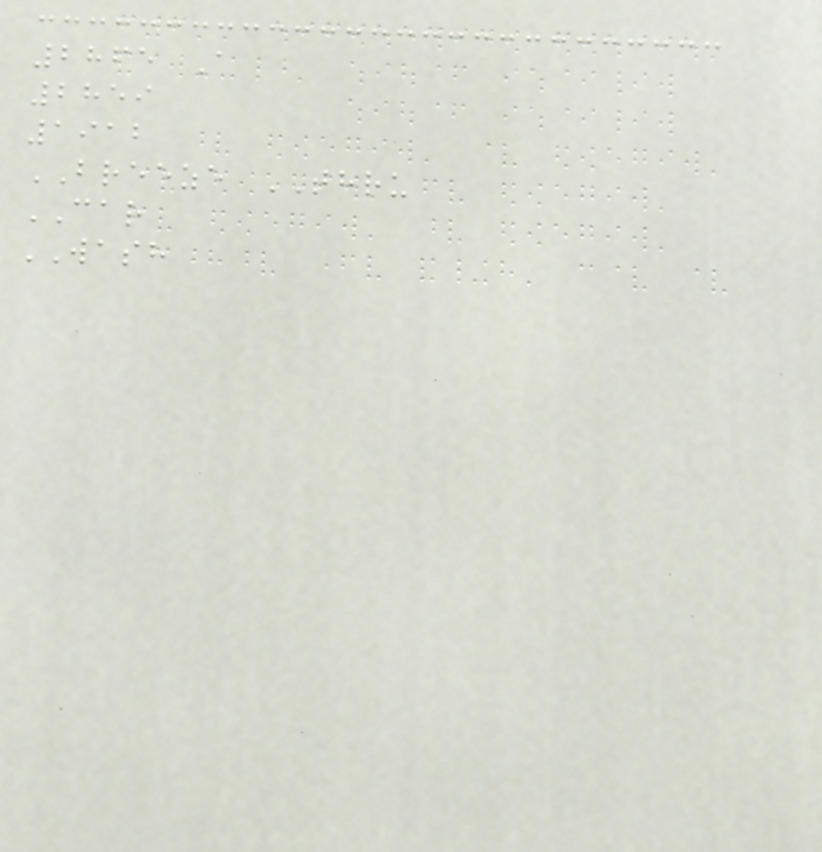2865 A
2859
1912
BREEZE THRU
CAR
WASH
